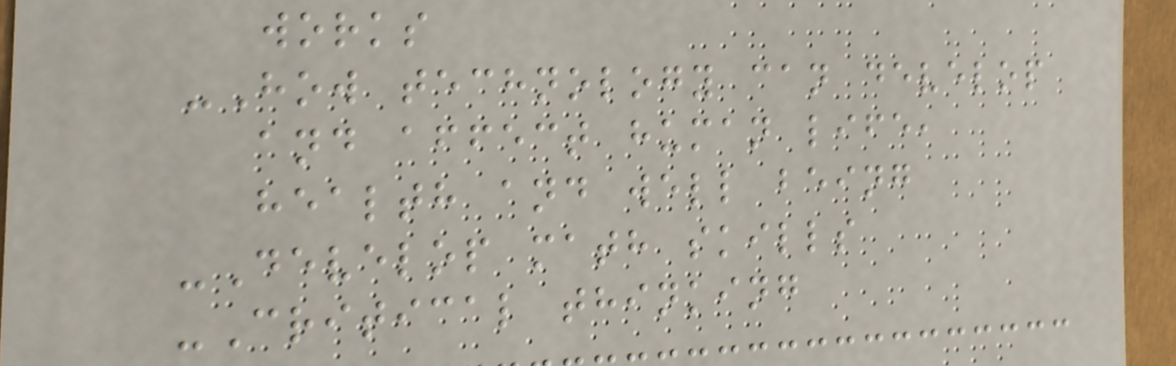works
-How technology can develop
and affect human life,
health and well being
-Develop math skills
-Critical thinking
